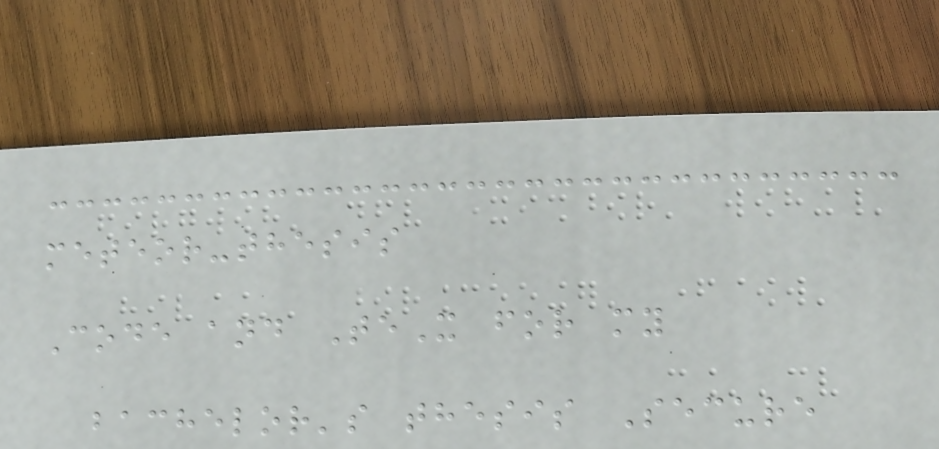meteor-thesis
Code and TeX for my
bachelor's thesis Secure
